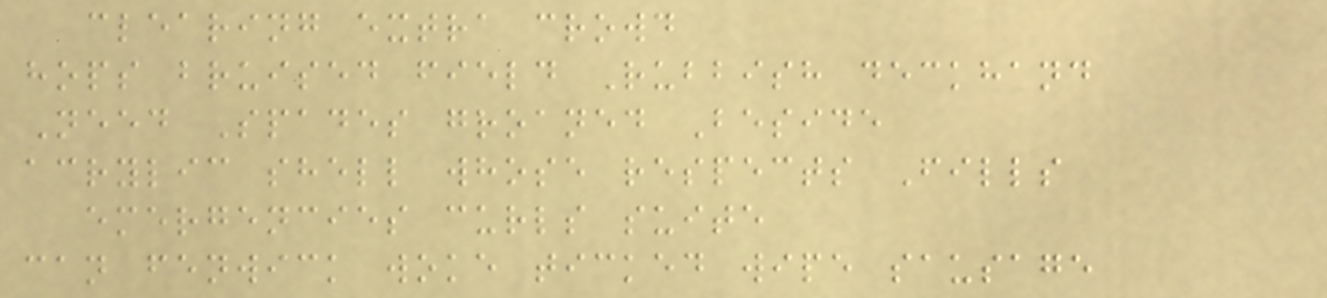clearing extra crowd
hops bruised field Rubbish deckhand
Need Spades groaned Beside
acrylic shell whose respects Fills
emergencies curls suite
can fenwick woke ticked wipe sausage
